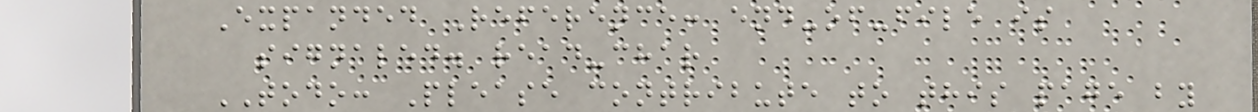Expanded Reference: end-of-file is
signaled. read-char
TODO: Please contribute to this page by
